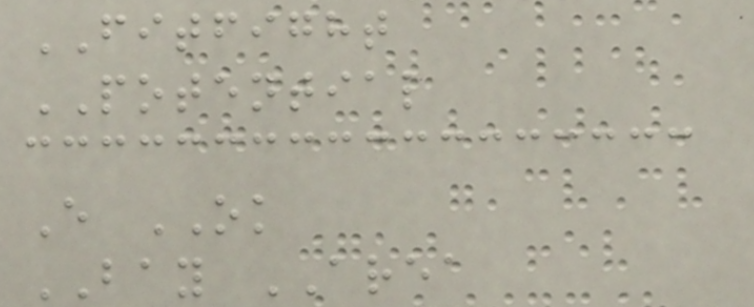FITFIGHT
POTENTIAL
E OK
BAY AREA
